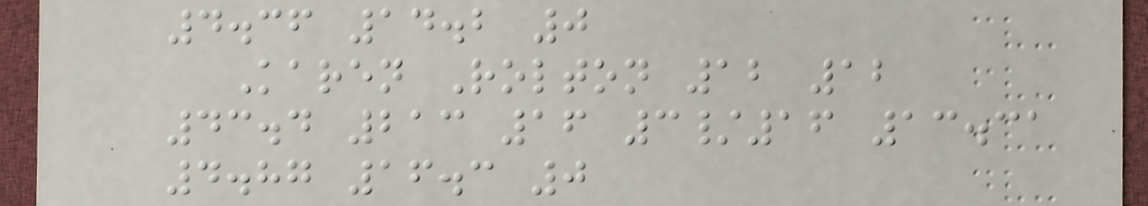4.36 14.2 0
Karen Rolton 12 12
43.4 213 16 3/16 13.31
4.87 16.3 0
